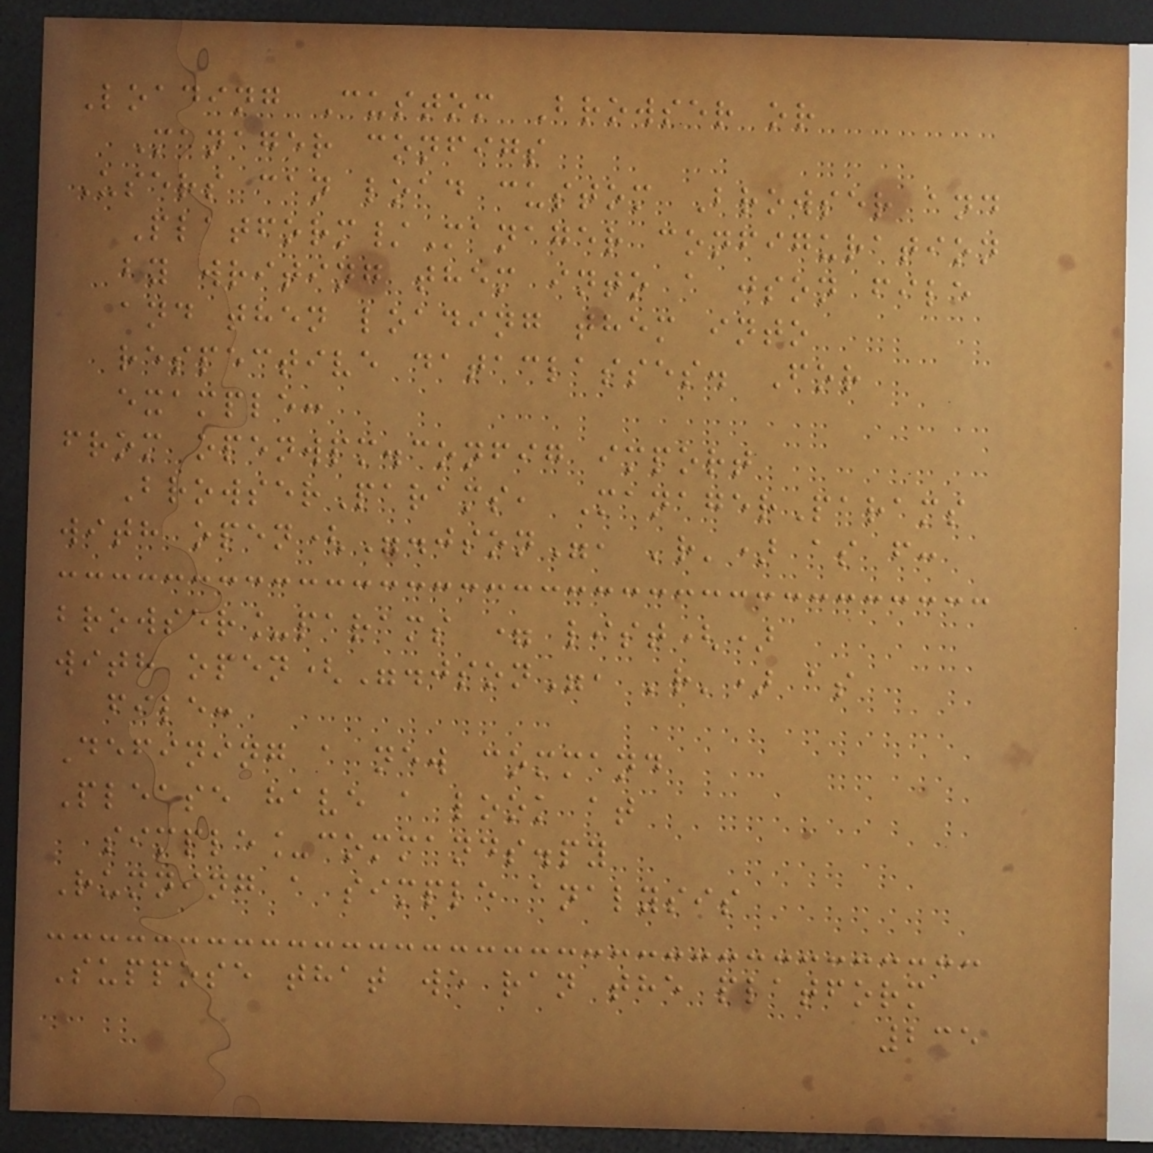Loading Custom Browser or
Manager configs
Users can load custom Browser and
Platform/Manager configuration
by writing them into a json file
and then loading them into
respective dataclasses. For
example:
from openwpm.config import
BrowserParams, ManagerParams
with open(".json", 'r') as f:
browser_params = list()
with open(".json", 'r') as
file:
Defining a new command
Please have a look at
simple_commands.py
Running a simple analysis
Suppose that we ran the platform
235
